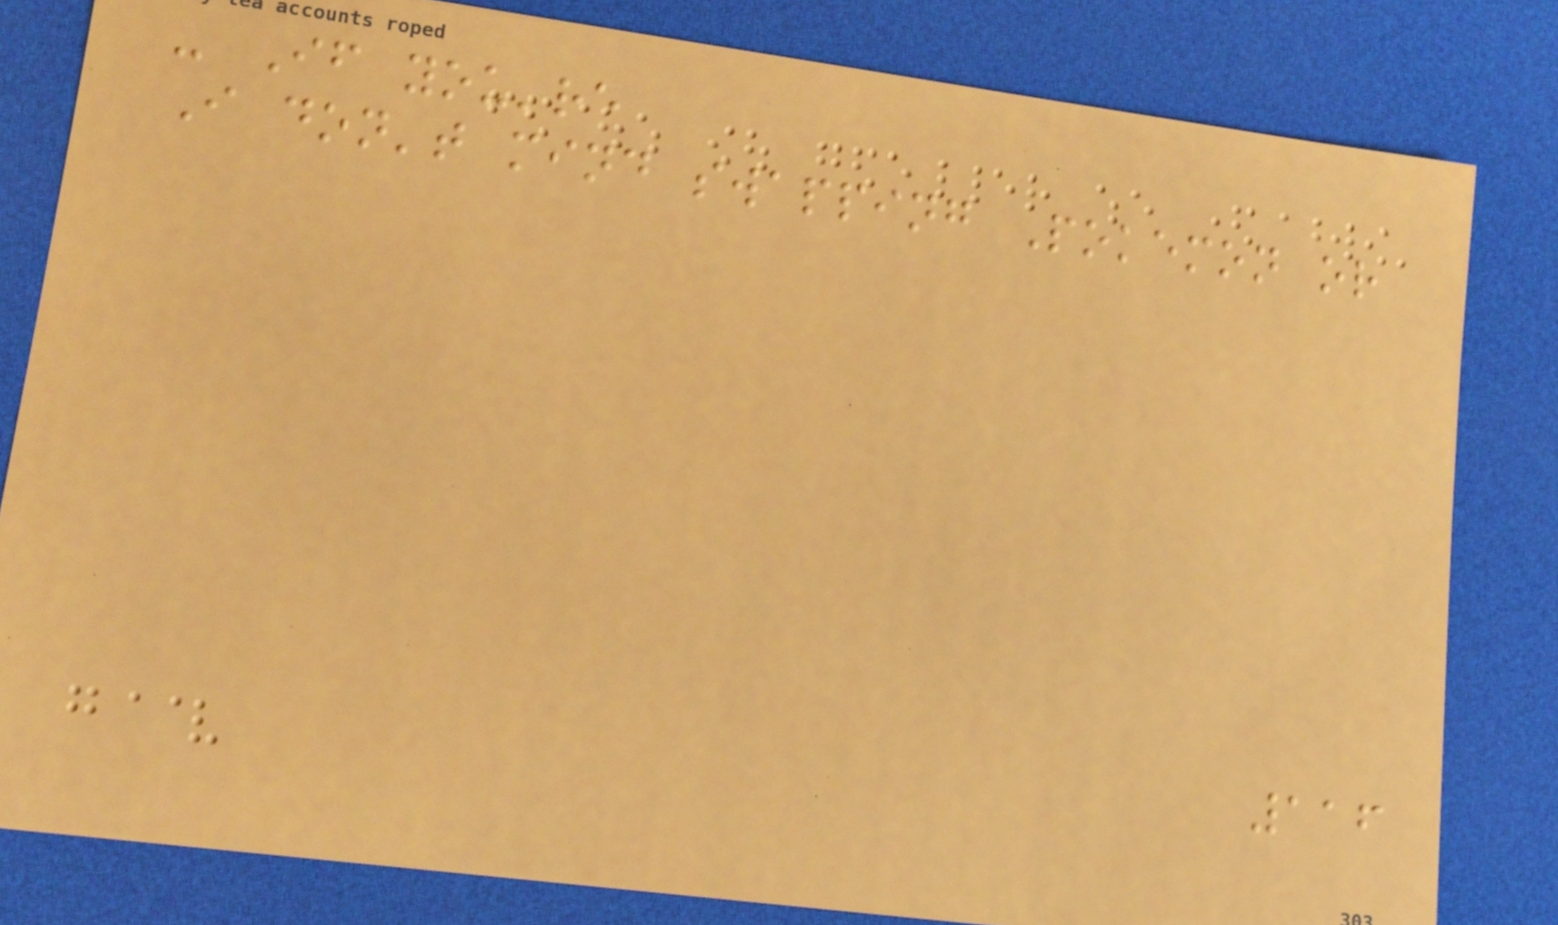- If you're
I don't mind swapping Pokemon or
116
